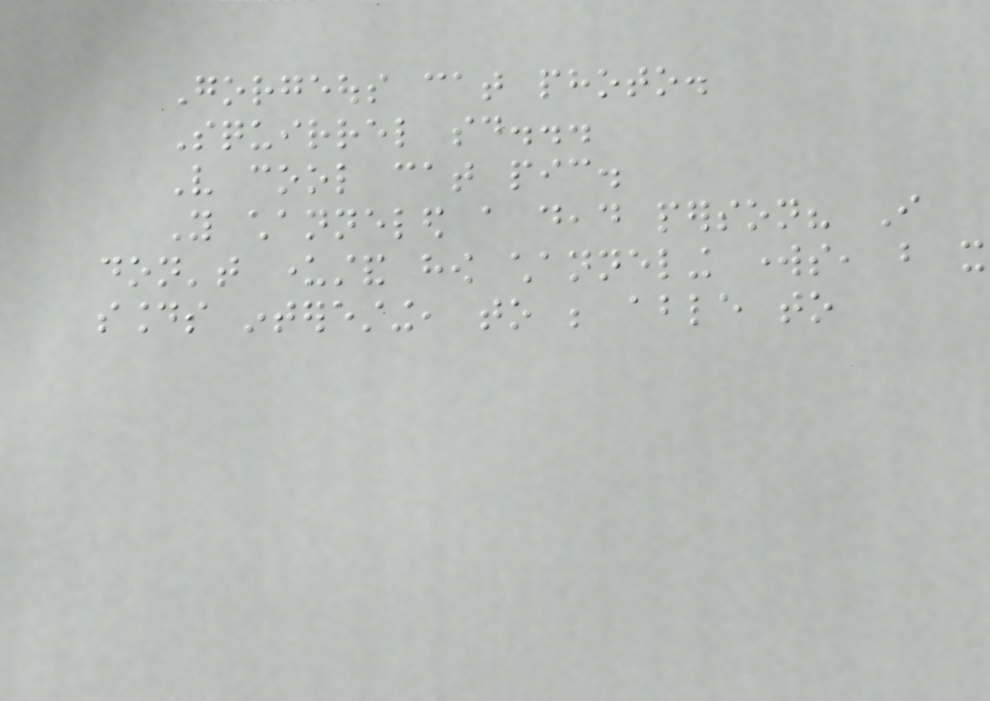Gorgeous cat photo.
Squirrel said...
Very cool cat pic.
You channeled a dead person? I
don't understand how channeling works, but it
sounds interesting, to be able to
